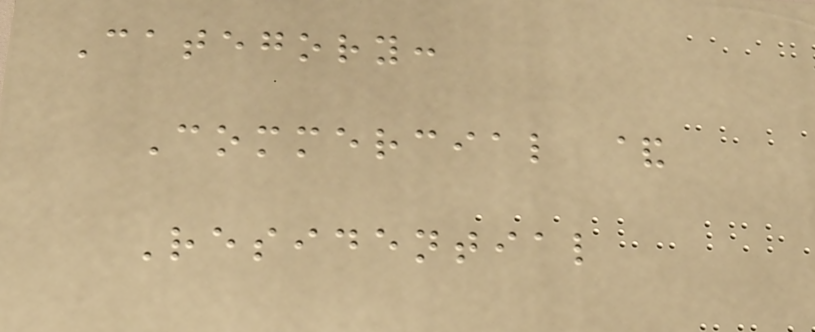Category:
Commercial &
Residential
